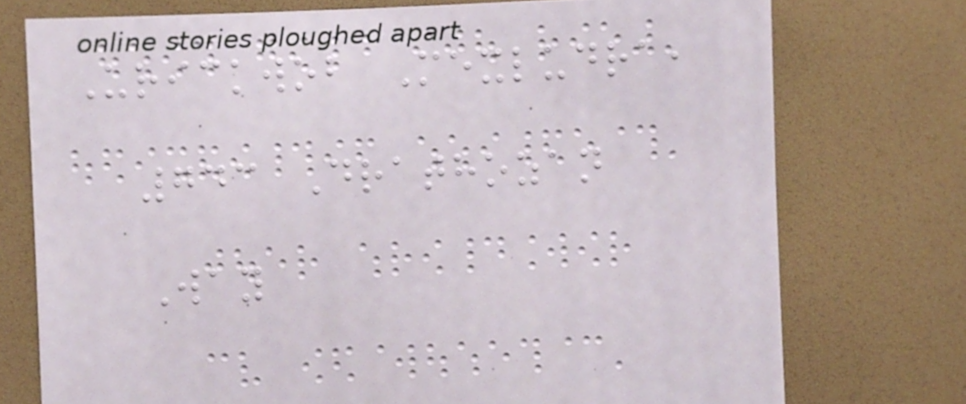Urickwob Mexludra,
743 Drathozan
Way
